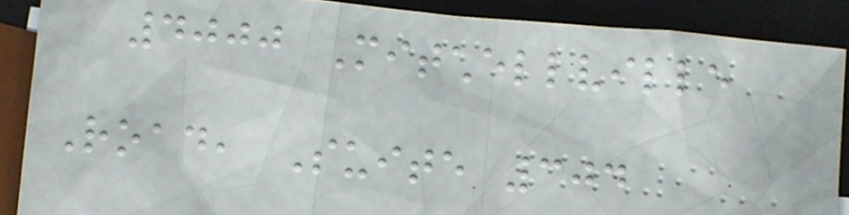4000 Mitchellville
Road, Suite 304
